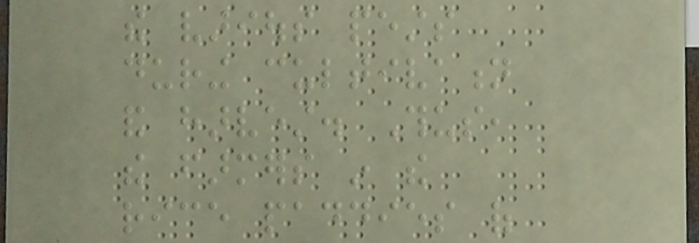the various pests
during cultivation
and harvest. Thus,
the farmers in the
rice paddies of
